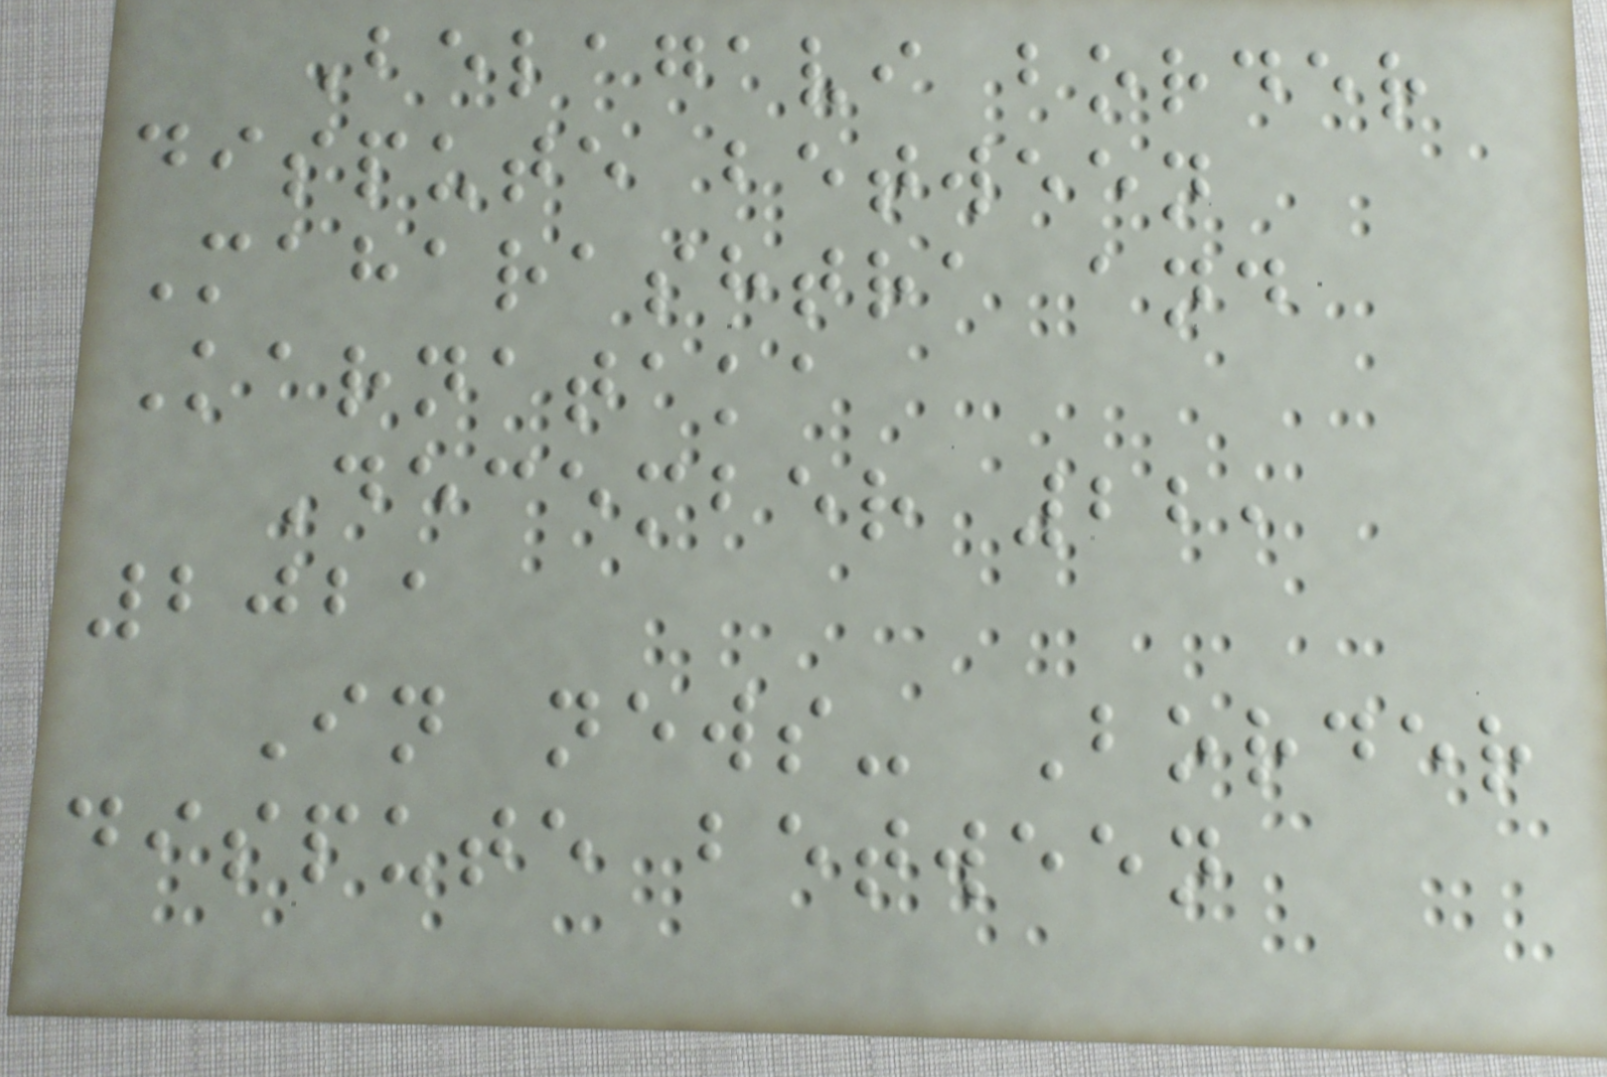Belagavi border
dispute between
Maharashtra and
Karnataka
December 22,
2021
In news- Border
dispute between
